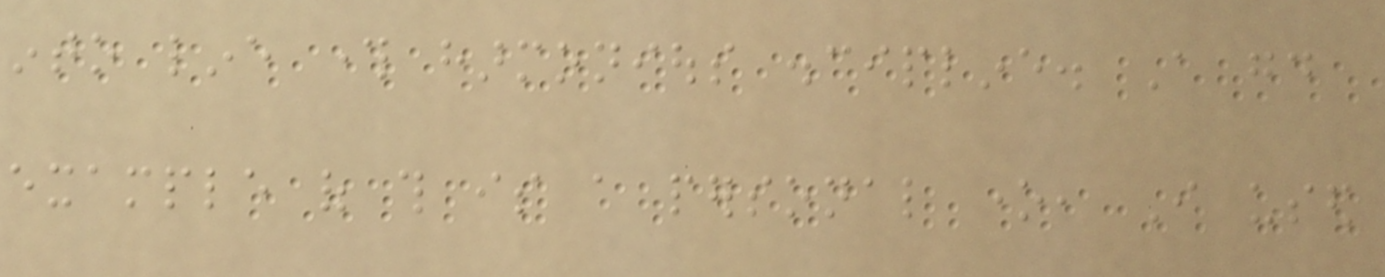into line through harmonious discipline. A good
example of this is a personal one, I used
